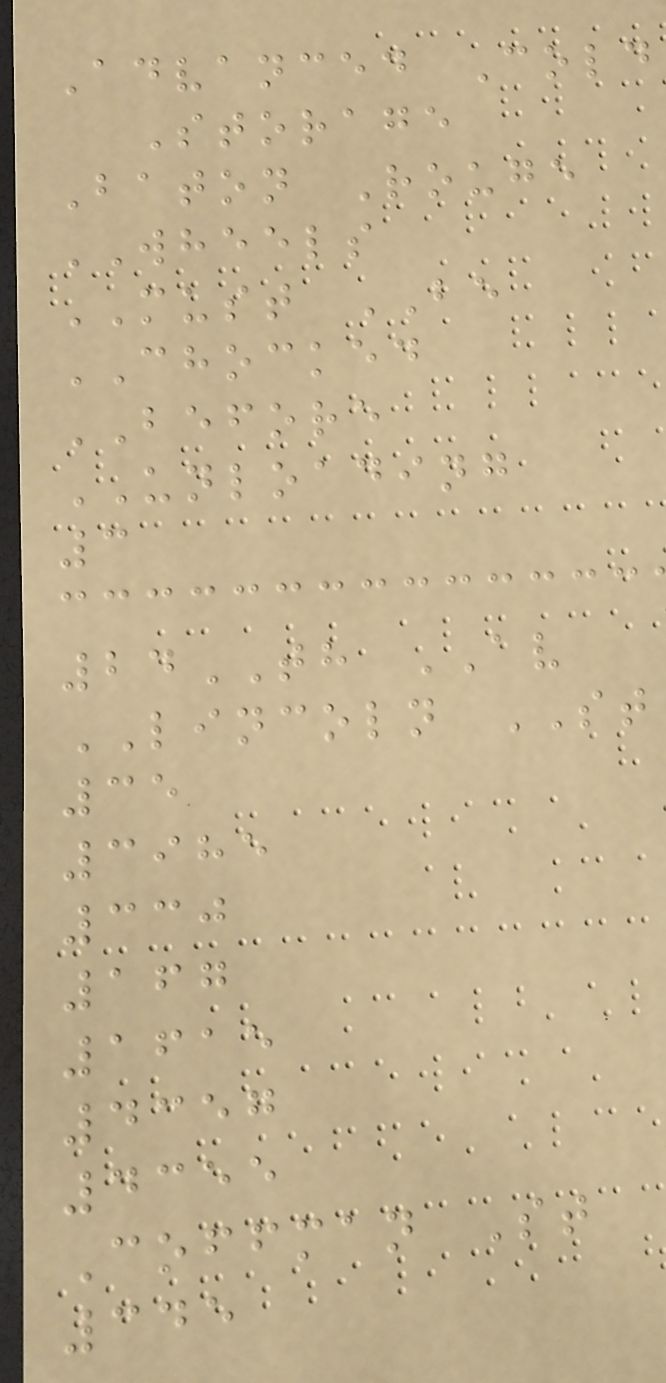Advanced Cold
Storage
Baton Rouge
WHEELS
MUST BE
CHOCKED
BEFORE
UNLOADING
3
24TH AV
LINCOLN ST
35
3985
330
167
1615
4357
4355
Coffman St
345
